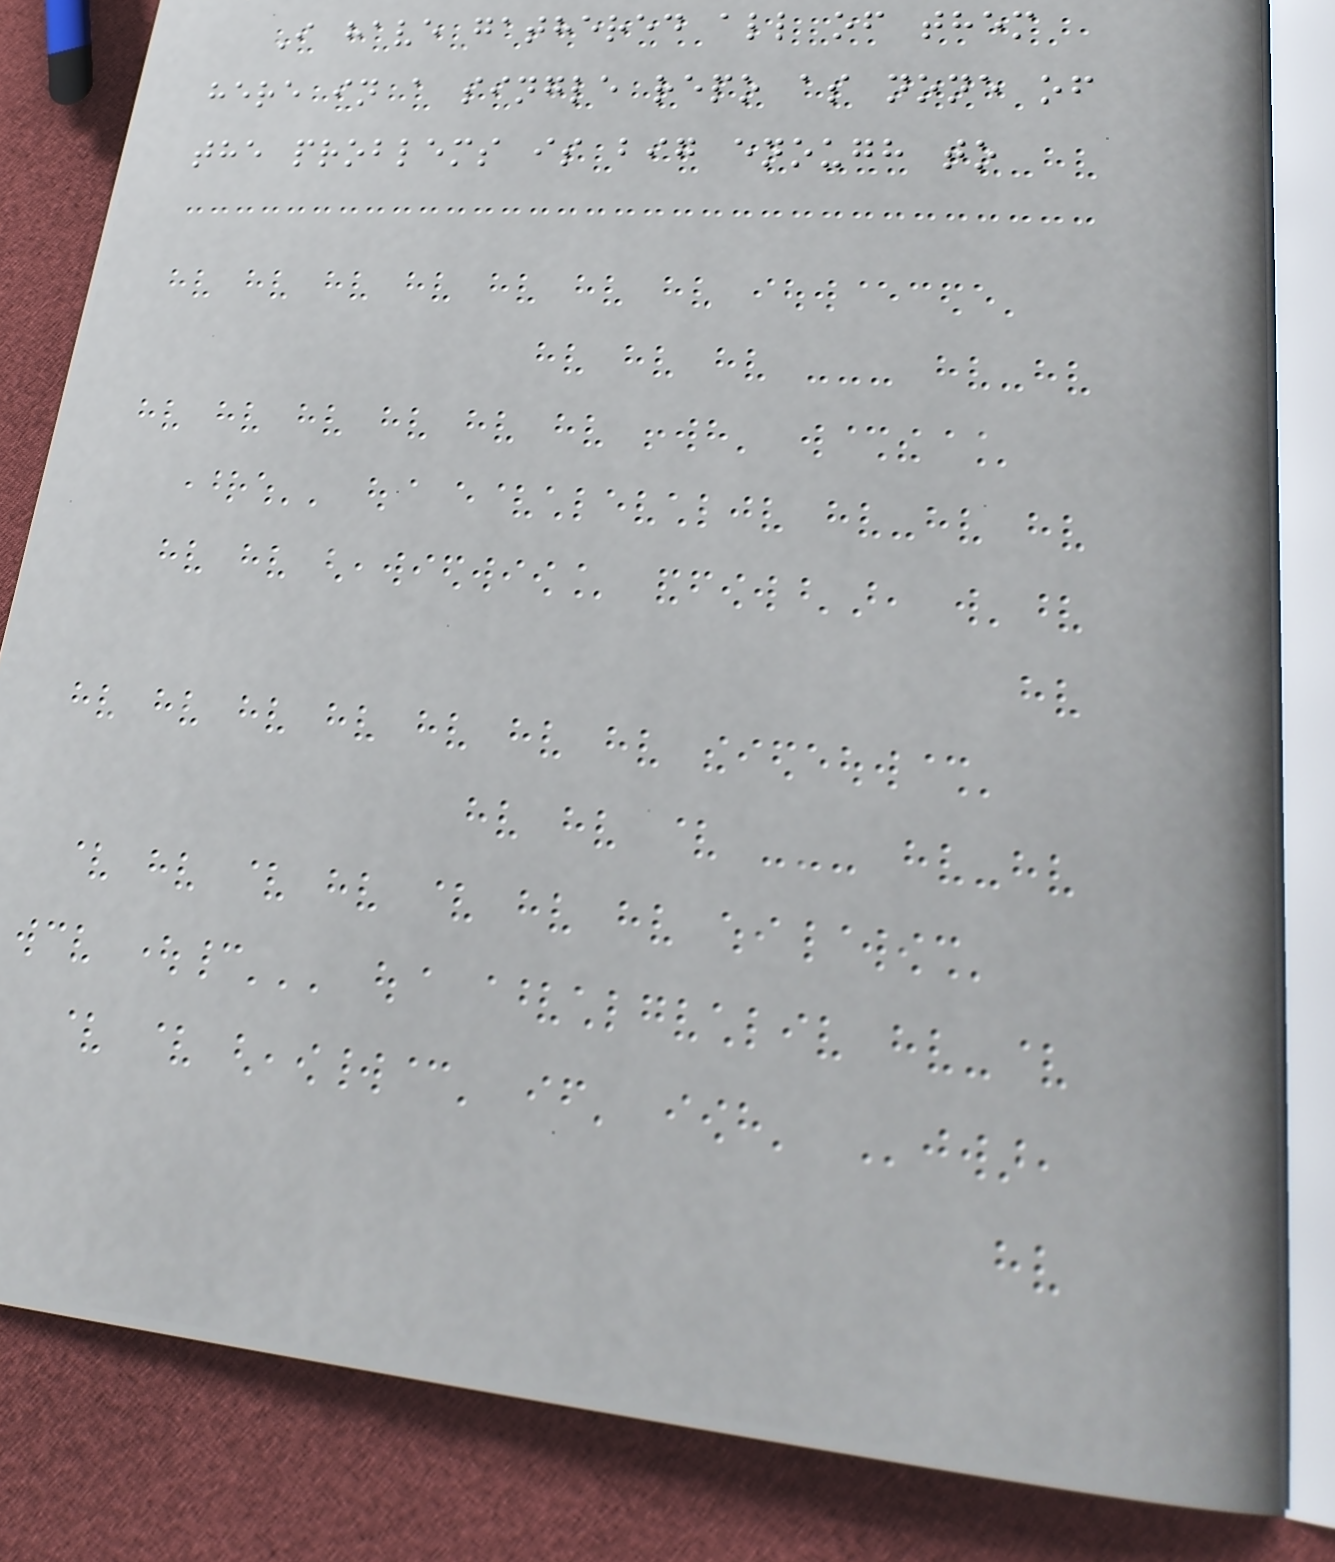I have gathered all of them
here in a single repo as none of
the problems is big enough to
